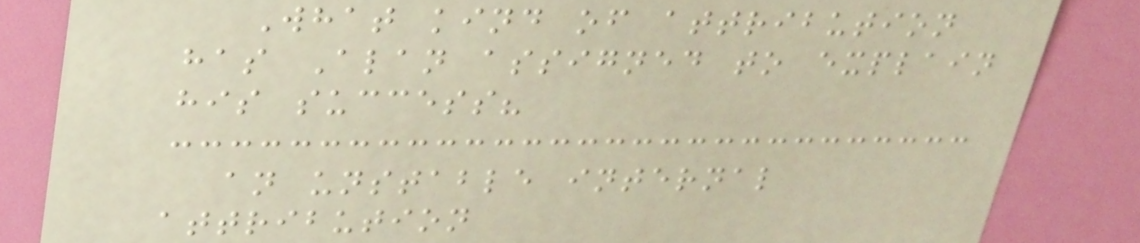What kind of attribution
has Alan assigned to explain
his success?
an unstable internal
attribution
